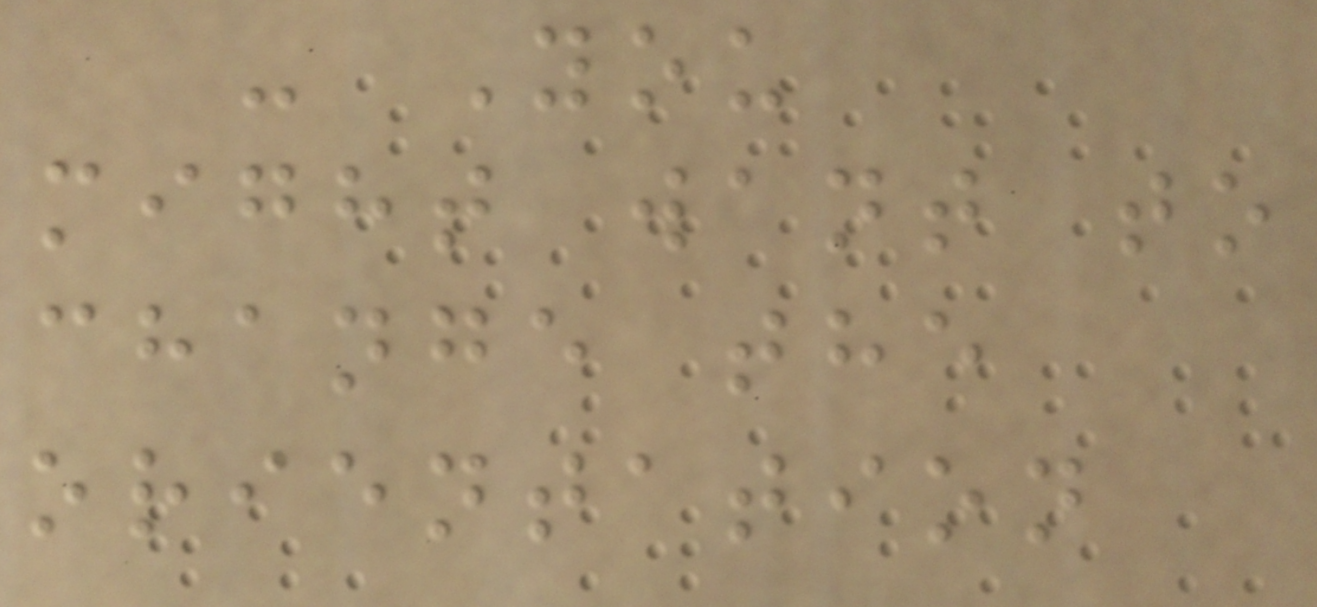- You
might want to
change the
orientation
